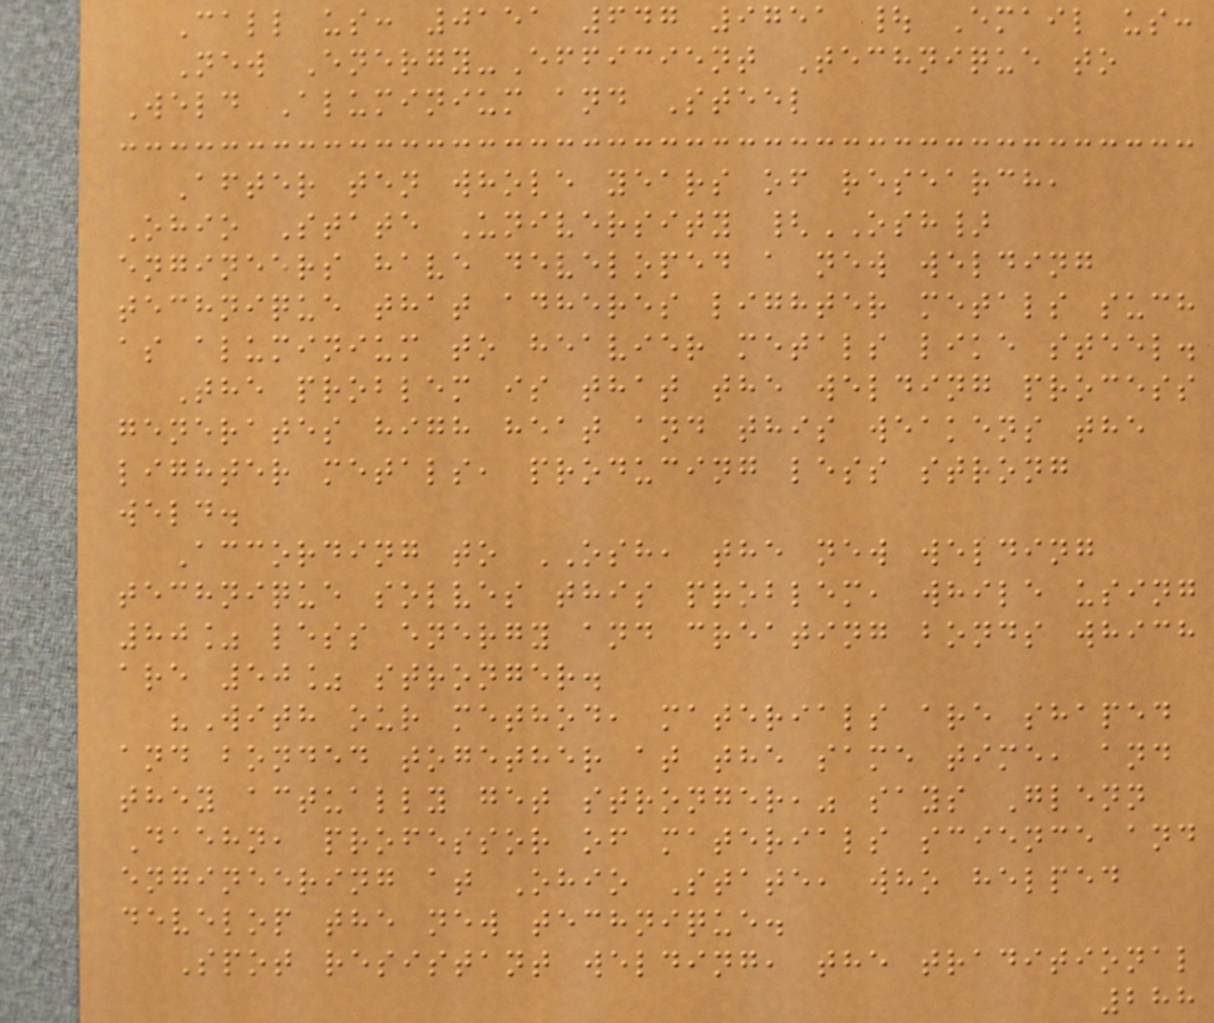Call us: 0151 647 9751 | Email us:
New Energy-Efficient Technique to
Weld Aluminium and Steel
After ten whole years of research,
Ohio State University {OSH}
engineers have developed a new welding
technique that adheres lighter metals such
as aluminium to heavier metals like steel.
The problem is that the welding process
generates high heat and this weakens the
lighter metals, producing less strong
weld.
According to OSH, the new welding
technique solves this problem, while using
80% less energy and creating bonds which
are 50% stronger.
"With our method, materials are shaped
and bonded together at the same time, and
they actually get stronger," says Glenn
Daehn, professor of materials science and
engineering at Ohio State, who helped
develop the new technique.
Spot resistant welding, the traditional
288
